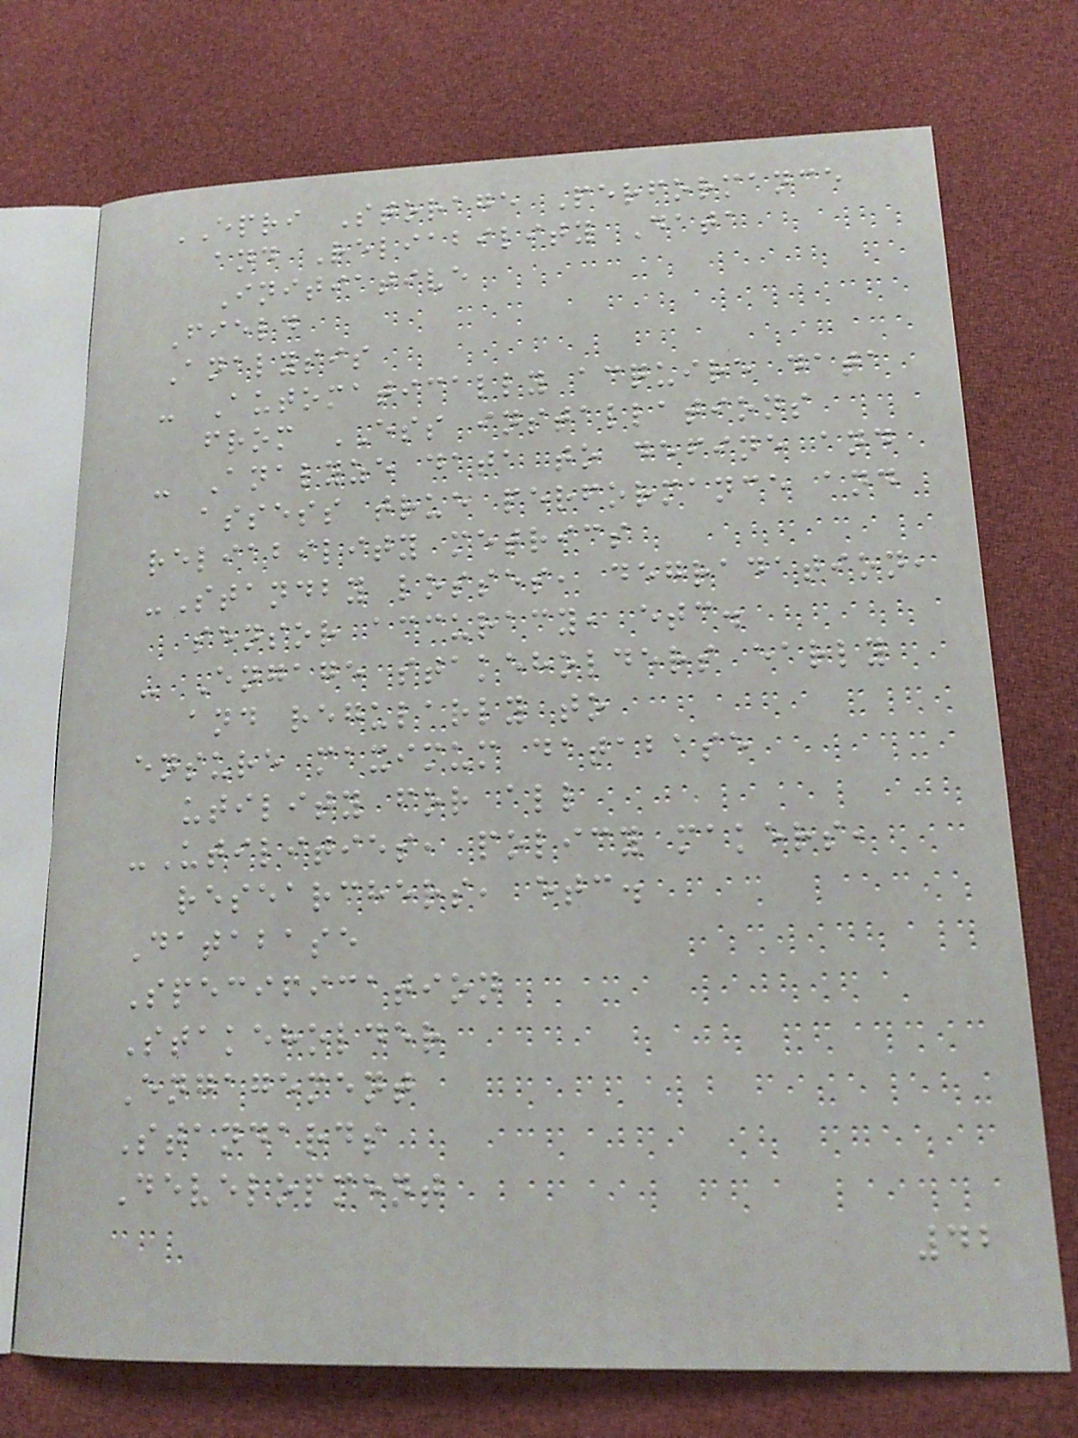EPRI Storage Performance
and Reliability Data
Initiative
Field
Analysis
- Automatically acquire data
from ESS installations
- Analyze data to define and
assess true performance and
reliability metrics
-Standby losses, degradation,
sensor accuracy, etc.
- Engage stakeholders early
and regularly to
ensure maximum database
utility for all
-Utilities, policy makers,
researchers, etc.
Database
Specification
Stakeholder
Engagement
Standards
Development
42
